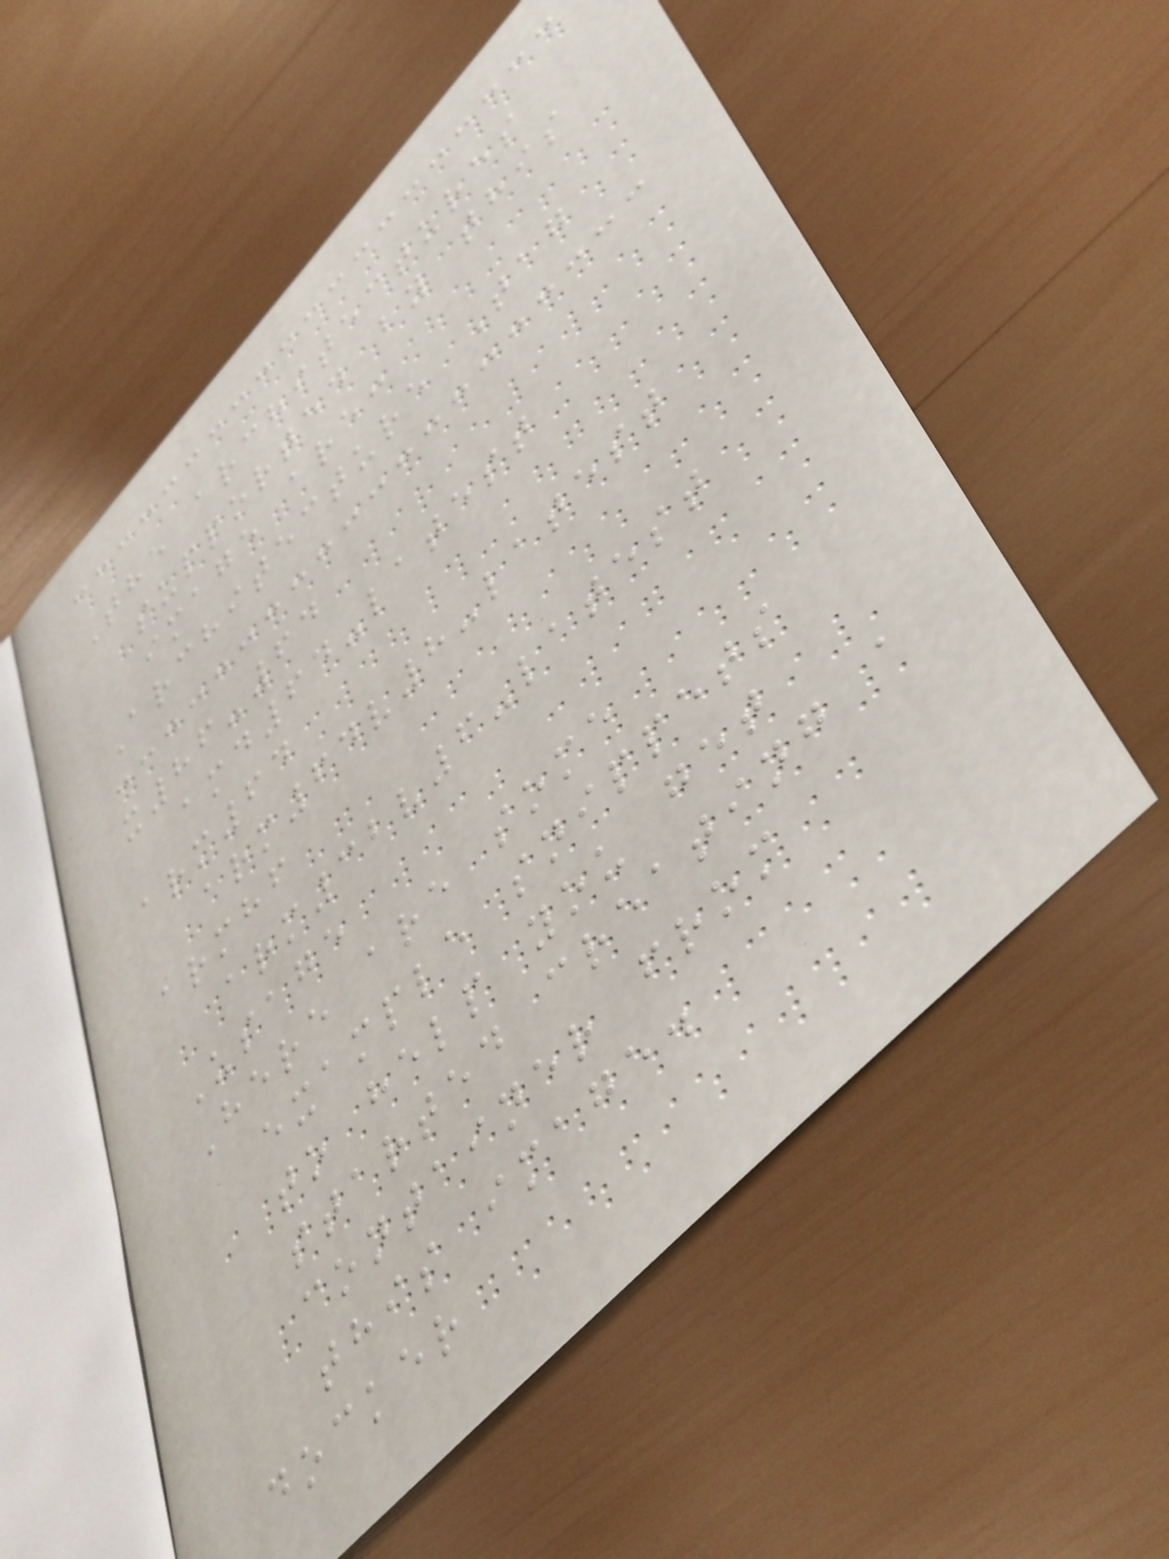The architectures
supported by this
image are:
Architecture Tag
x86-64
amd64-latest
arm64
arm64v8-latest
armhf
arm32v6-latest
Usage
Here are some
example snippets
to help you get
started creating a
container from
this image.
docker
